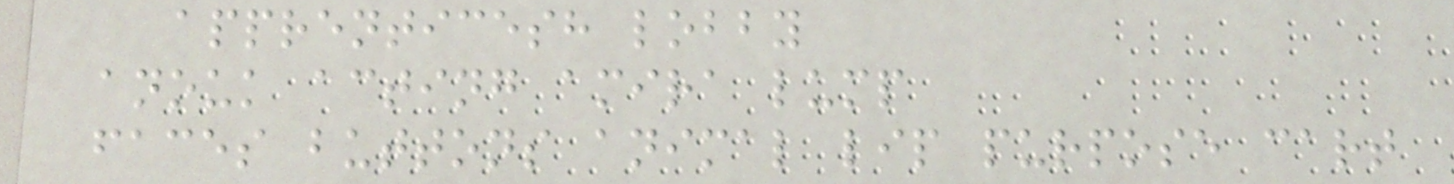apprenticesh lobby
anouk acting amira lump
faces buttons animal lip purpose cart
